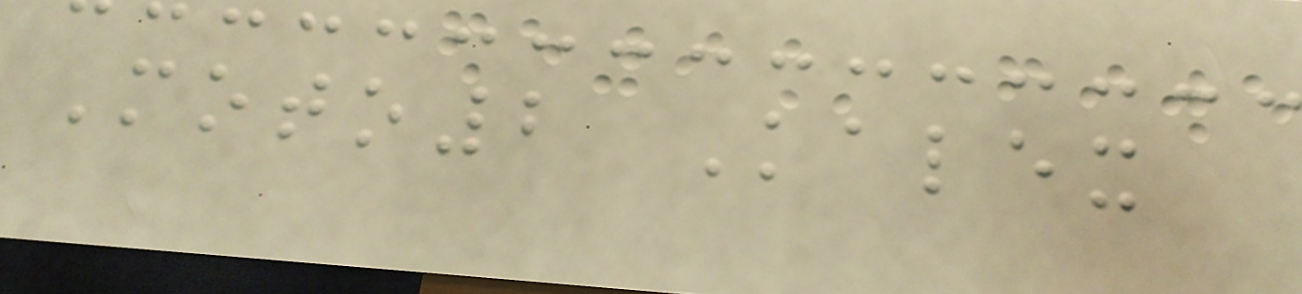Moto2 Kalex
